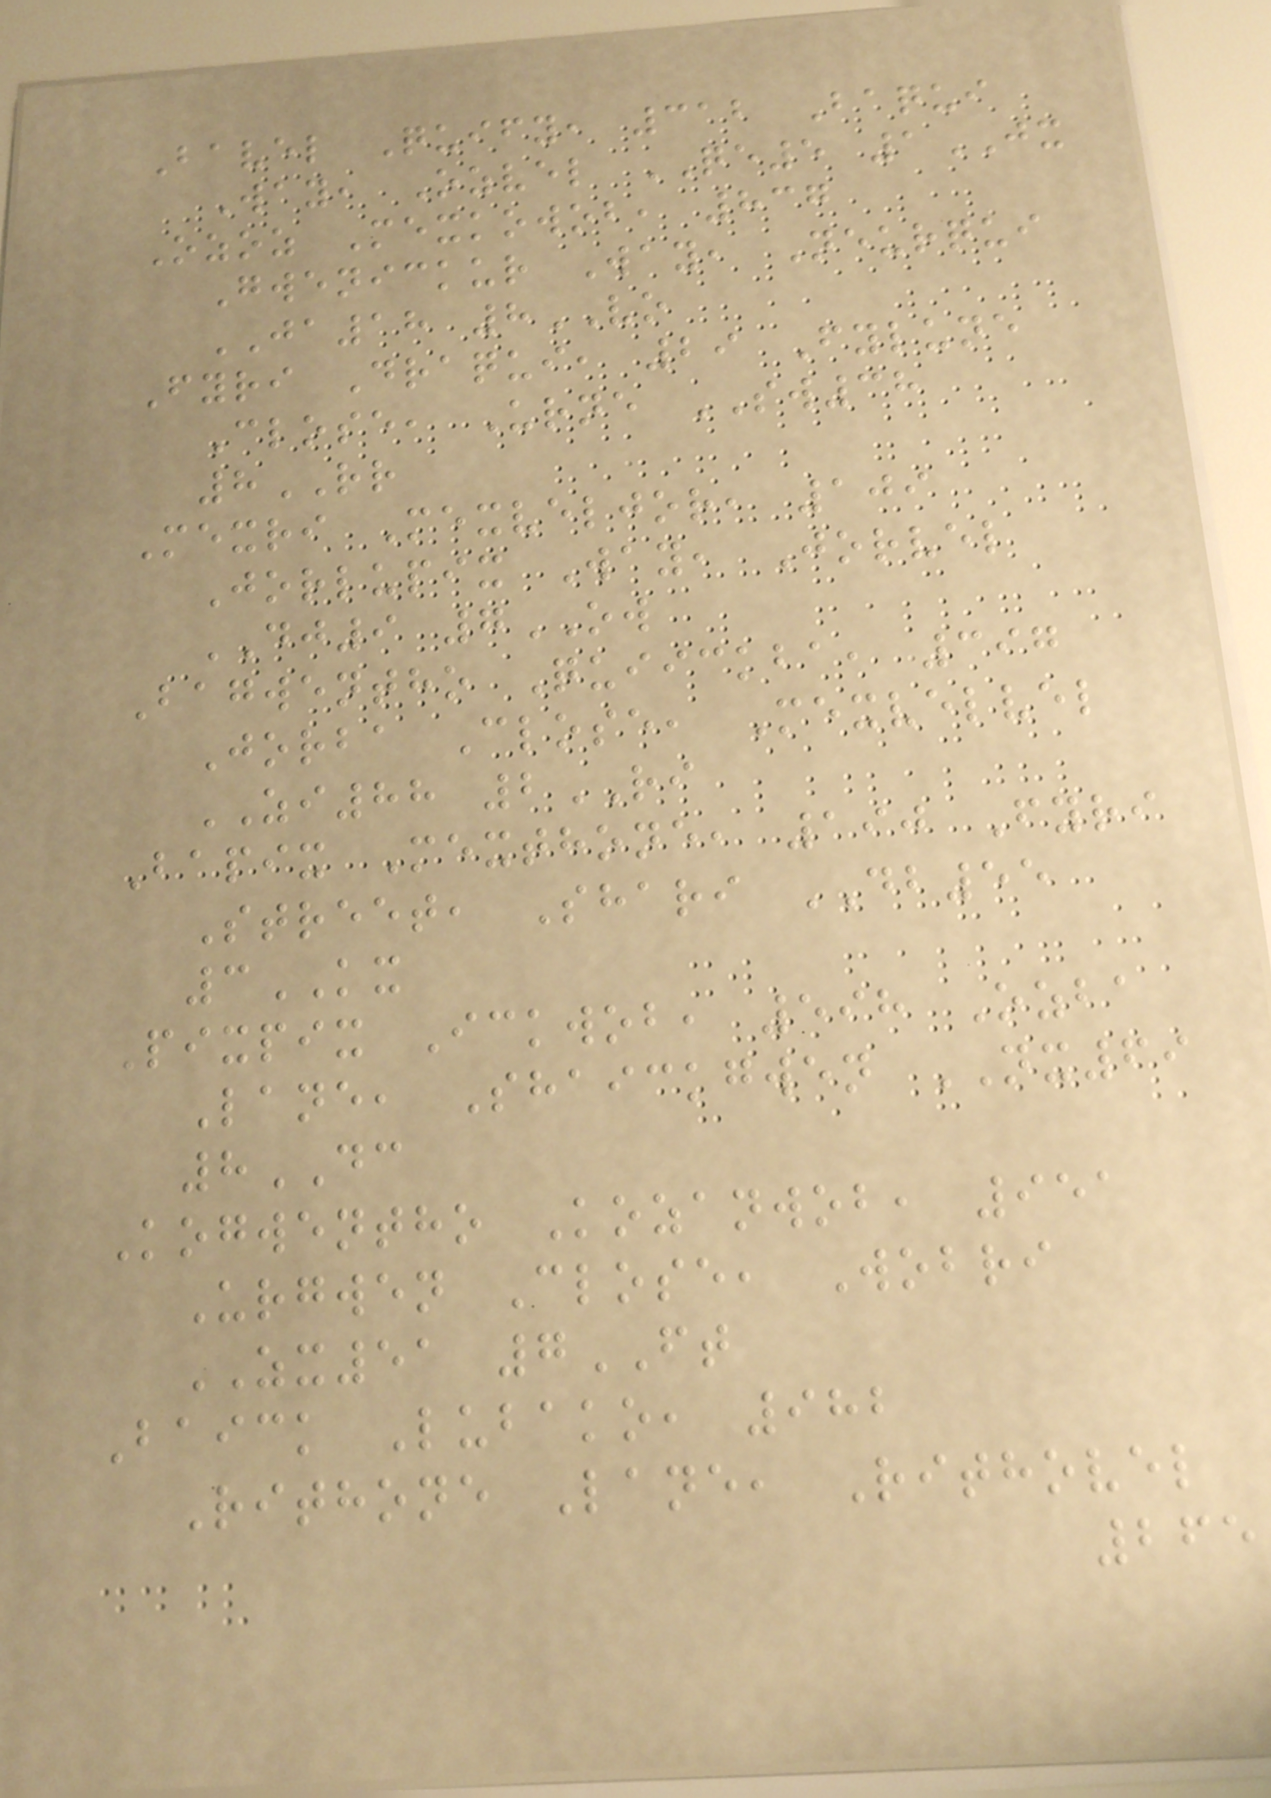Bavel Quify, 312 Baqui
Way, Ozvel QE5 1JX
Ozoz Mexkowob, 837
Gwenickur Way, Neurqui
JA18 8VO
Fyri Draqui, 29 Fylune
Close, Urne SW38
8RR
Mexri Mexveljor, 109
Jorlupix Way, Jorvel
DJ9 7OW
Bagwentho Quiickba, 397
Jorba Close, Mexvelvel
ZI88 2RI
Bapix Mexthone, 190 Fyri
Street, Shari DB55
3KX
Pixpix Ickwob, 598 Ozba
Lane, Shaickgwen NX69
8DC
Kogwentho Kozanwob, 951
Urgwen Close, Wobri
ZX51 7FT
Baick Lubako, 982
Rithone Lane, Rithovel
265
